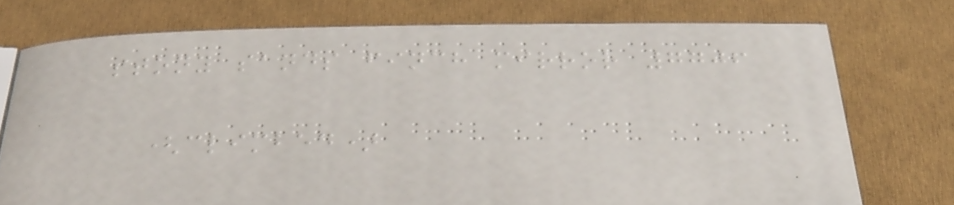stony sands finch mirror 7706
(climbed)
